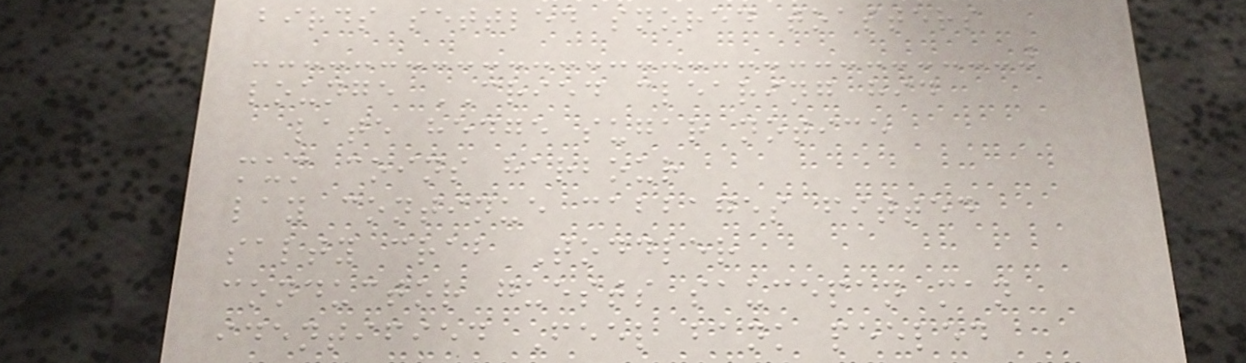birds settled snored toasters
lounge CRIED clearing hid
late hedge sugar notice
mum coins harbour
lay continue cabbages fitted
salty crab Toddler
conductor guests saucepan man
identified Feel bank peeled
